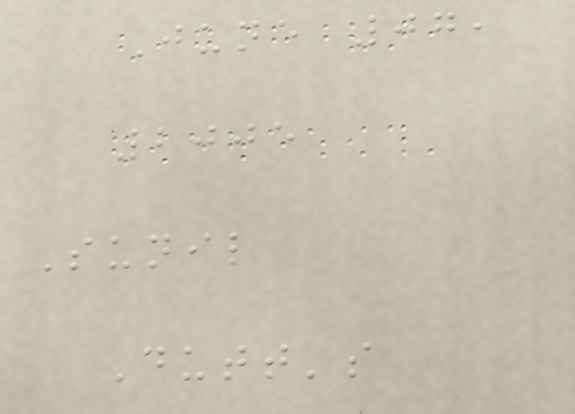June 07,
2005
Sunil
Dutt's
